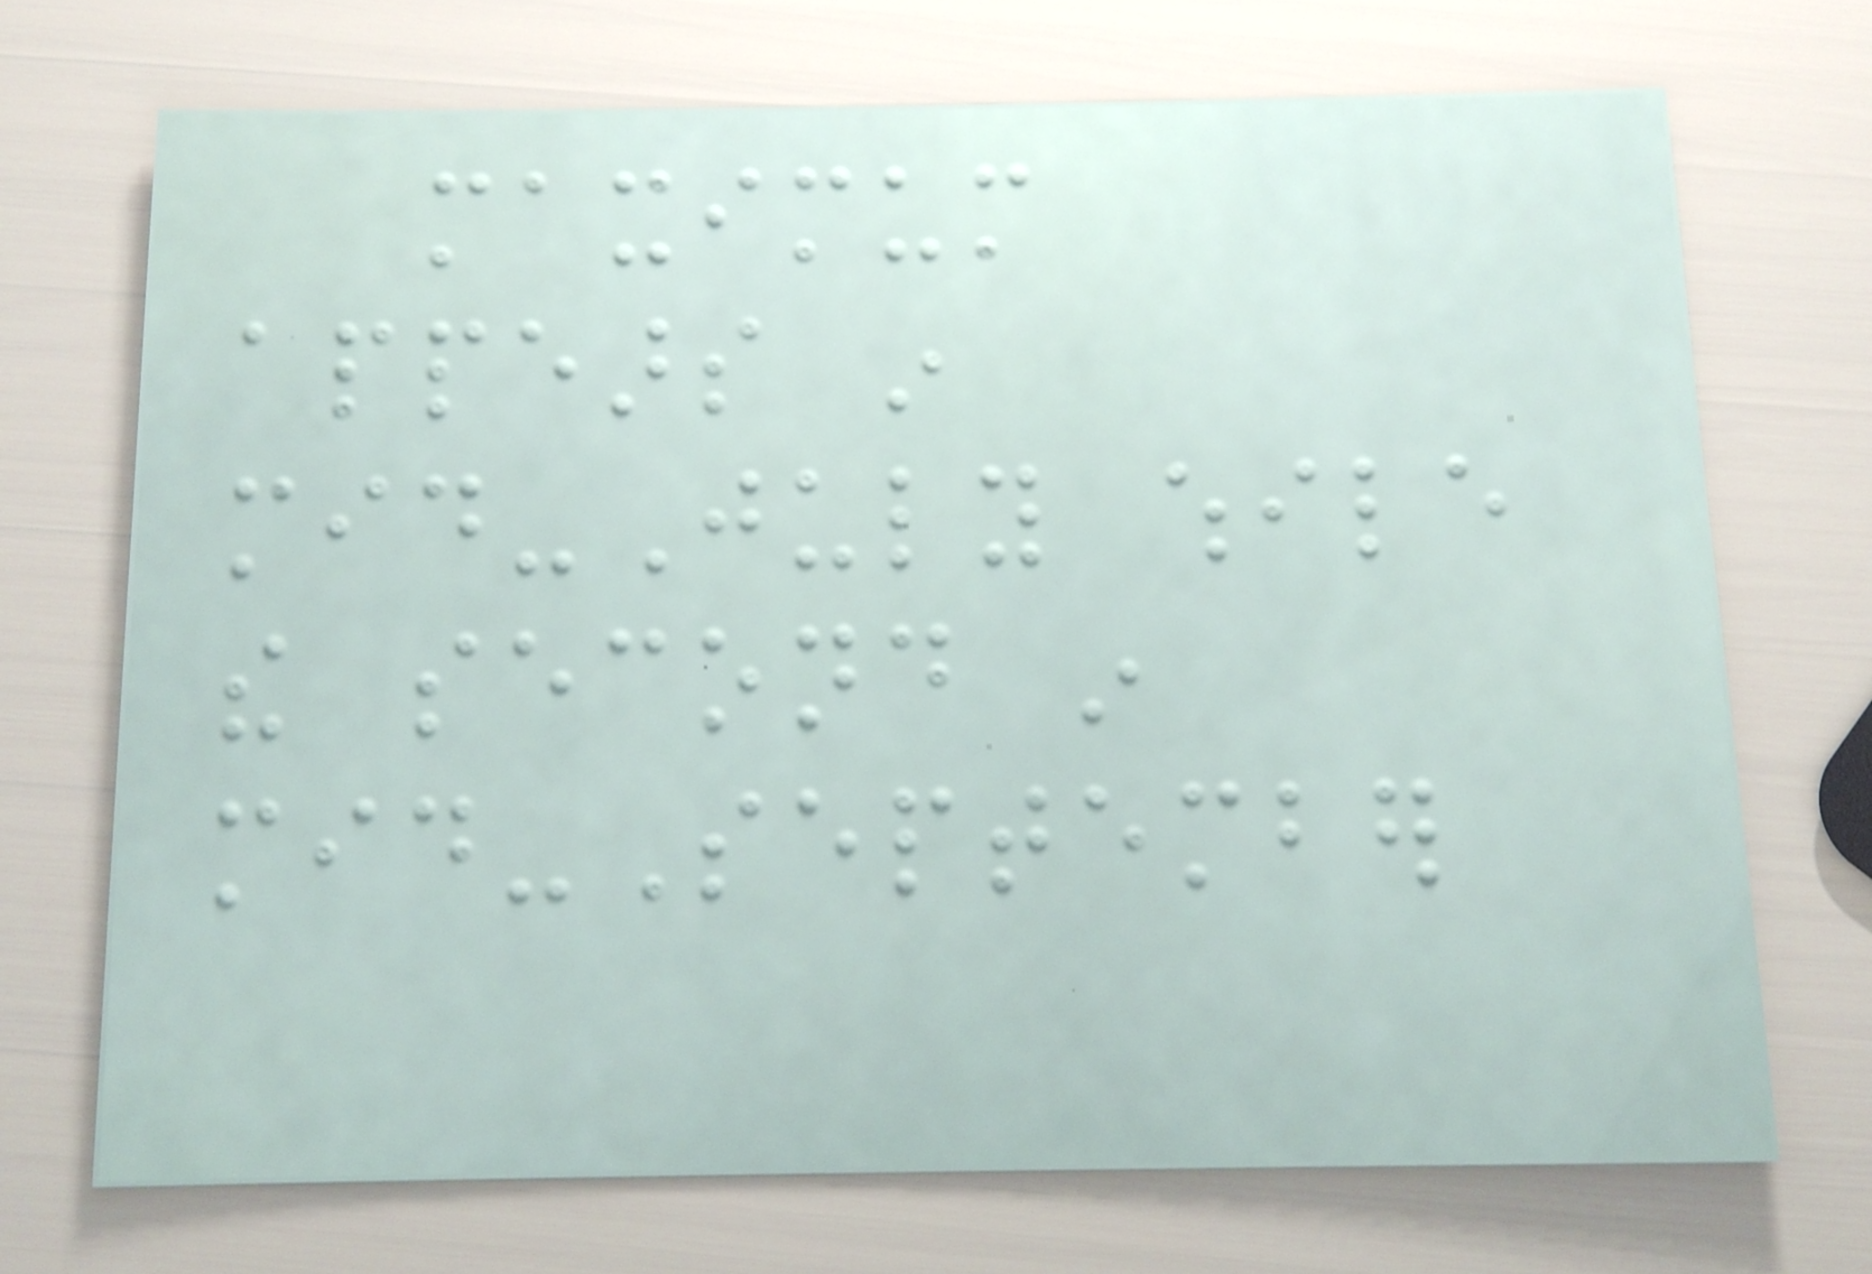maximum
appears in
mid-July while
the second in
mid-September
